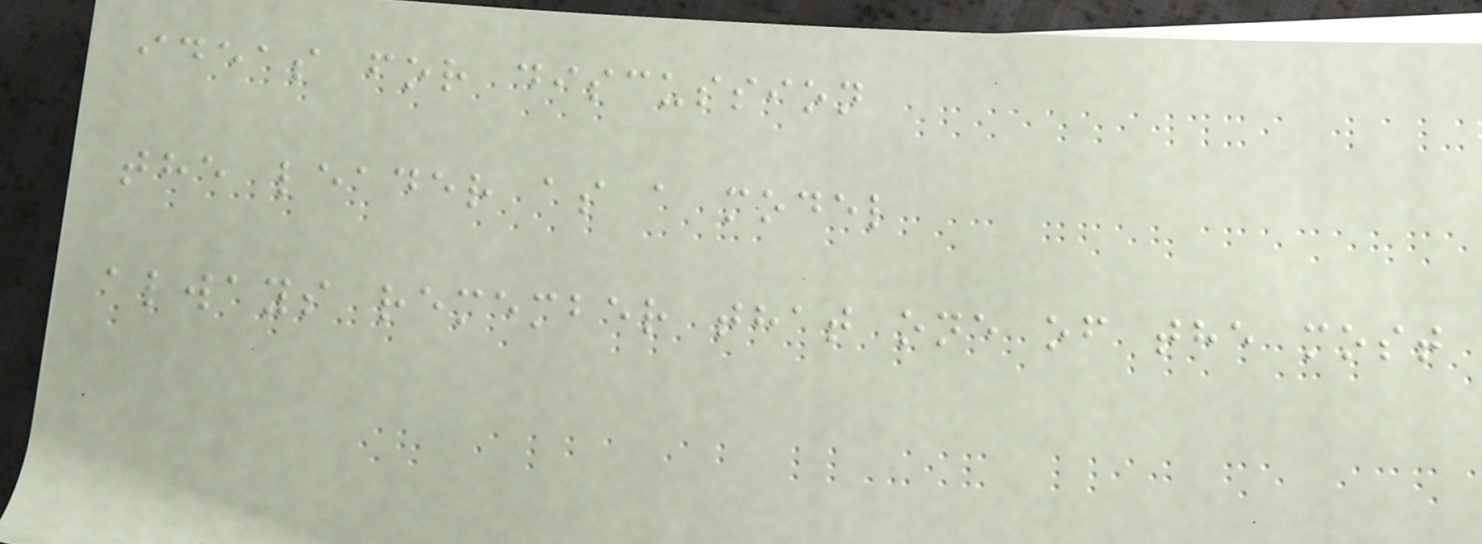ideas for discussion
the leader as a model
always remember that one of the most
